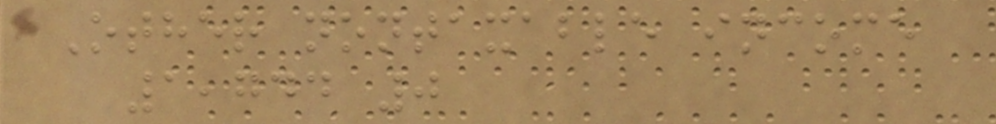Other nontaxable income
1,744 0
